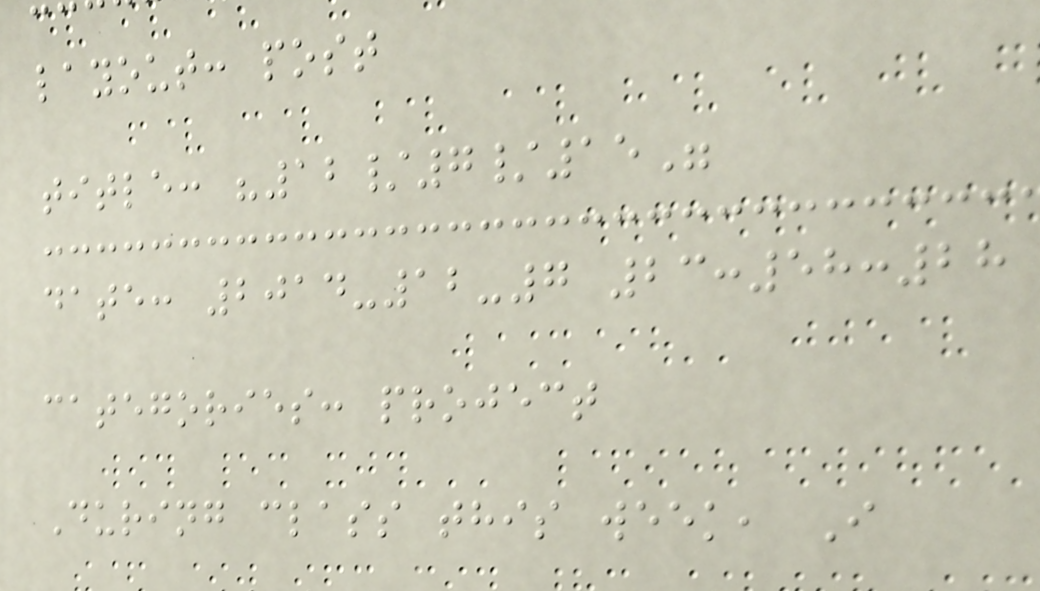layout: post
title: "12/7/15"
date: 2014-12-7 23:58:28
categories: project
During class this week, I
